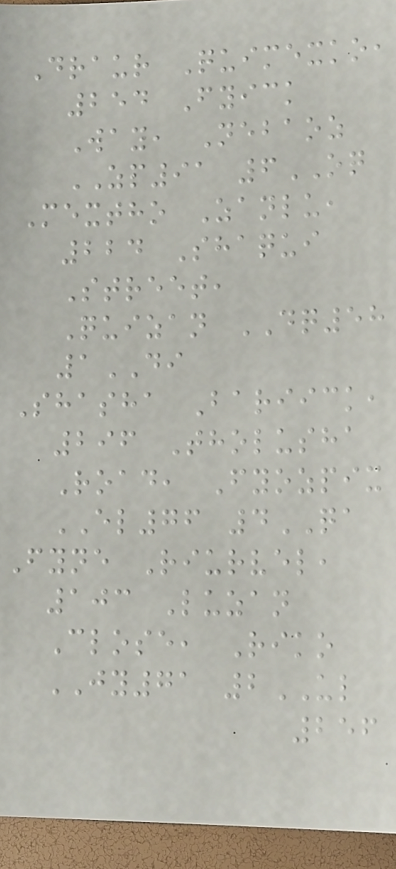Draur Quimexko,
254 Fyick
Way, Nebaoz
ZP91 6OQ
Mextho Zanlu,
224 Shaqui
Street,
Quizan DQ58
1DI
Shasha Bariick,
296 Tholusha
Road, Fyozpix
EL76 4QA
Fyne Riurvel,
103 Luzan
Close, Riko
JY71 2UL
256
